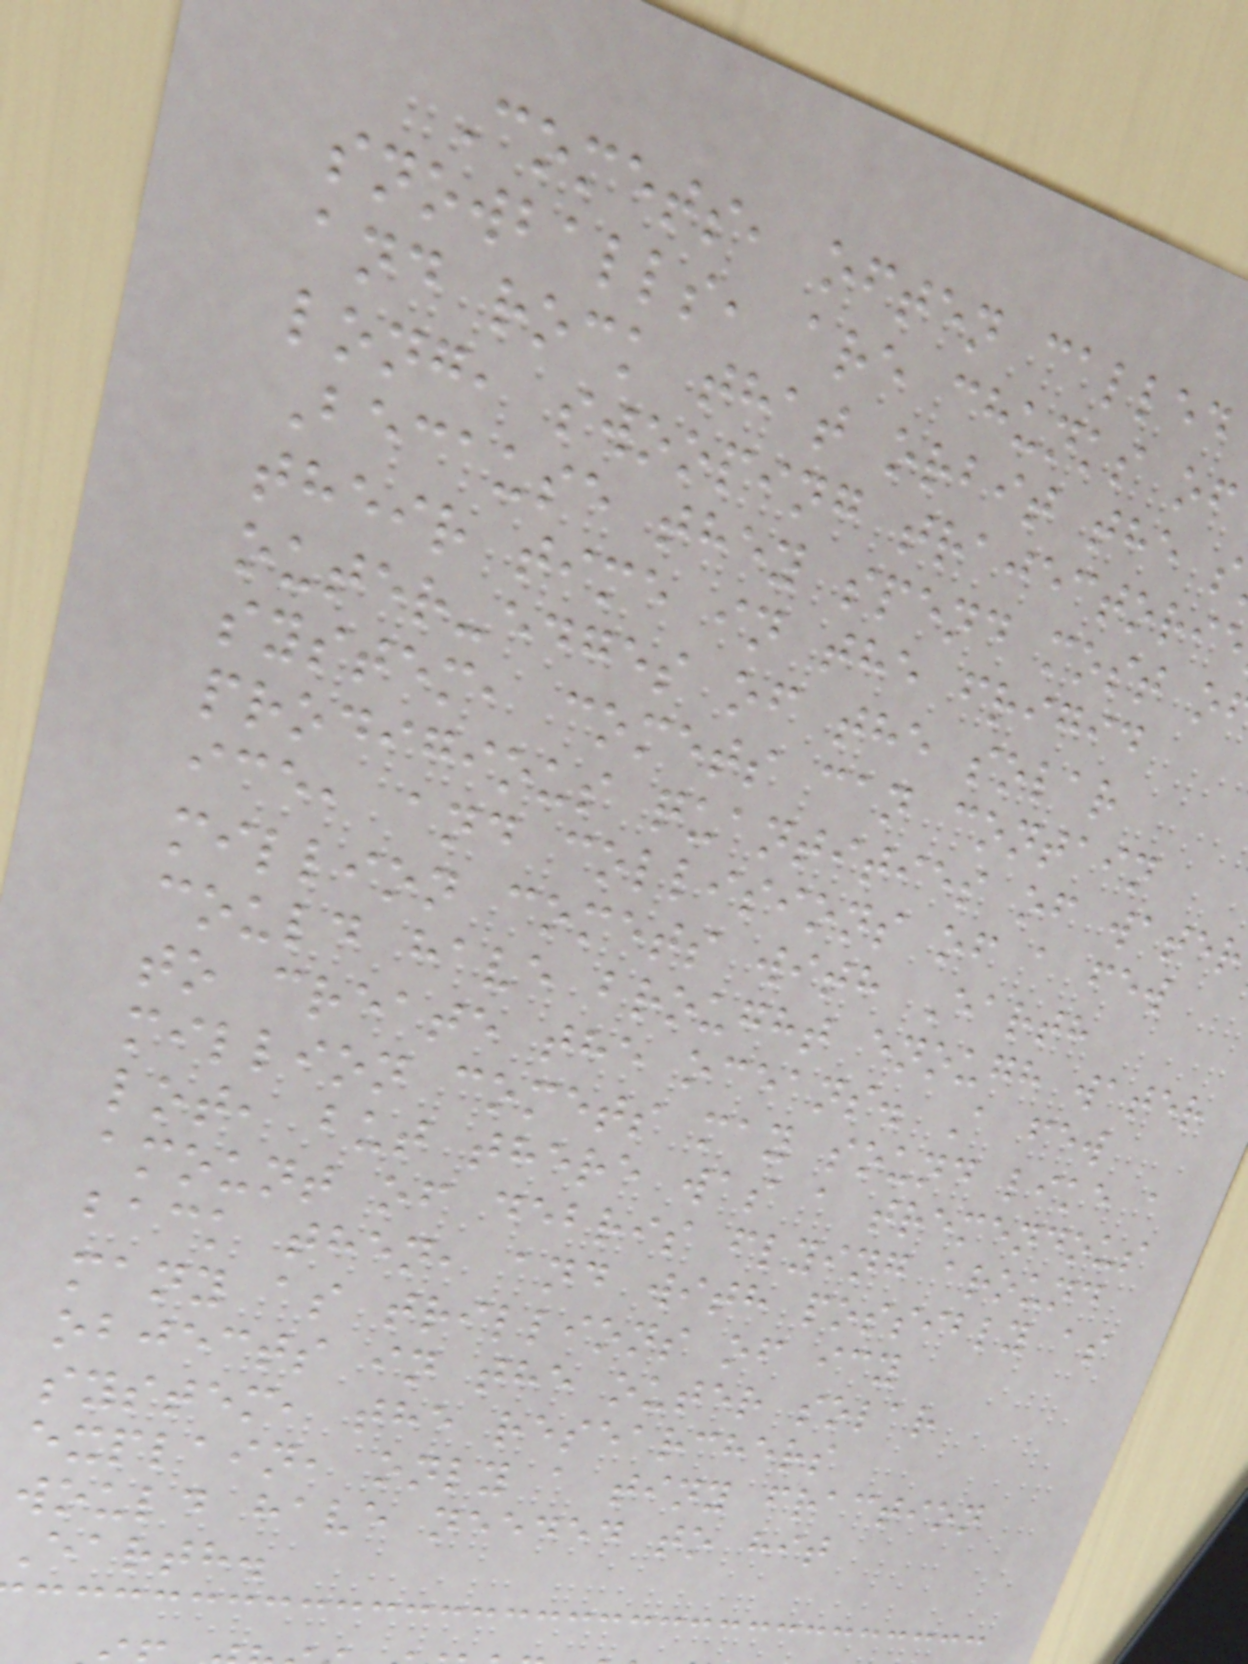Comets, often called
snowballs, are chunks of
and rock that orbit the s
long, swooping trajectori
Because they spend most o
their time in the frigid
outer-edges of the solar
system, comets can contain
prodigious quantities of water
ice, and collisions of a few
million comets with Earth
could have brought enough water
to create the oceans. A few
million comets may sound like a
lot, but there was a tremendous
amount of debris flying around
back then, and with possibly as
many as trillions of icy
objects in the outer solar
system, the researchers
explain, only a tiny fraction
would have needed to hit
earth.
